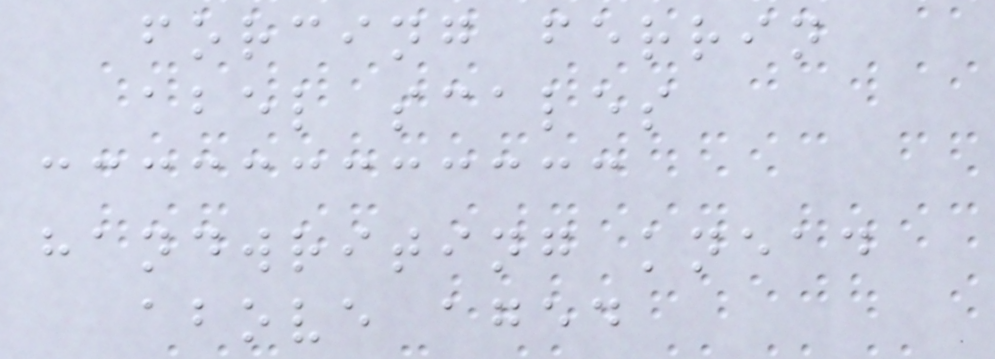forcing ferrin
abel scales
handwriting knead
above aged
